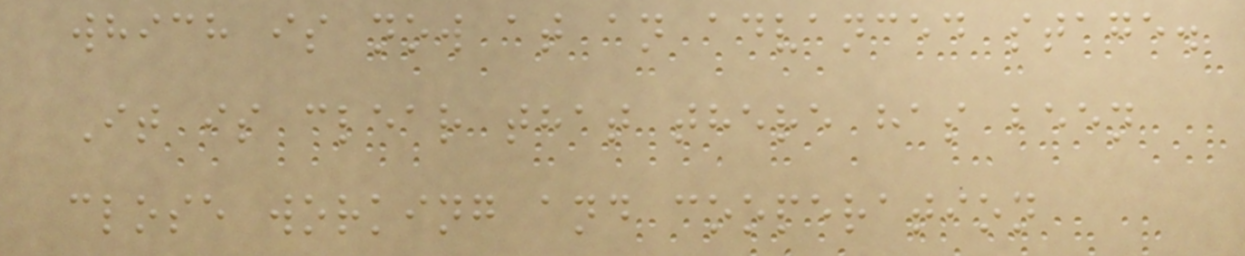which is now at an advanced stage.
It is clear that there has been
close working and cooperation
